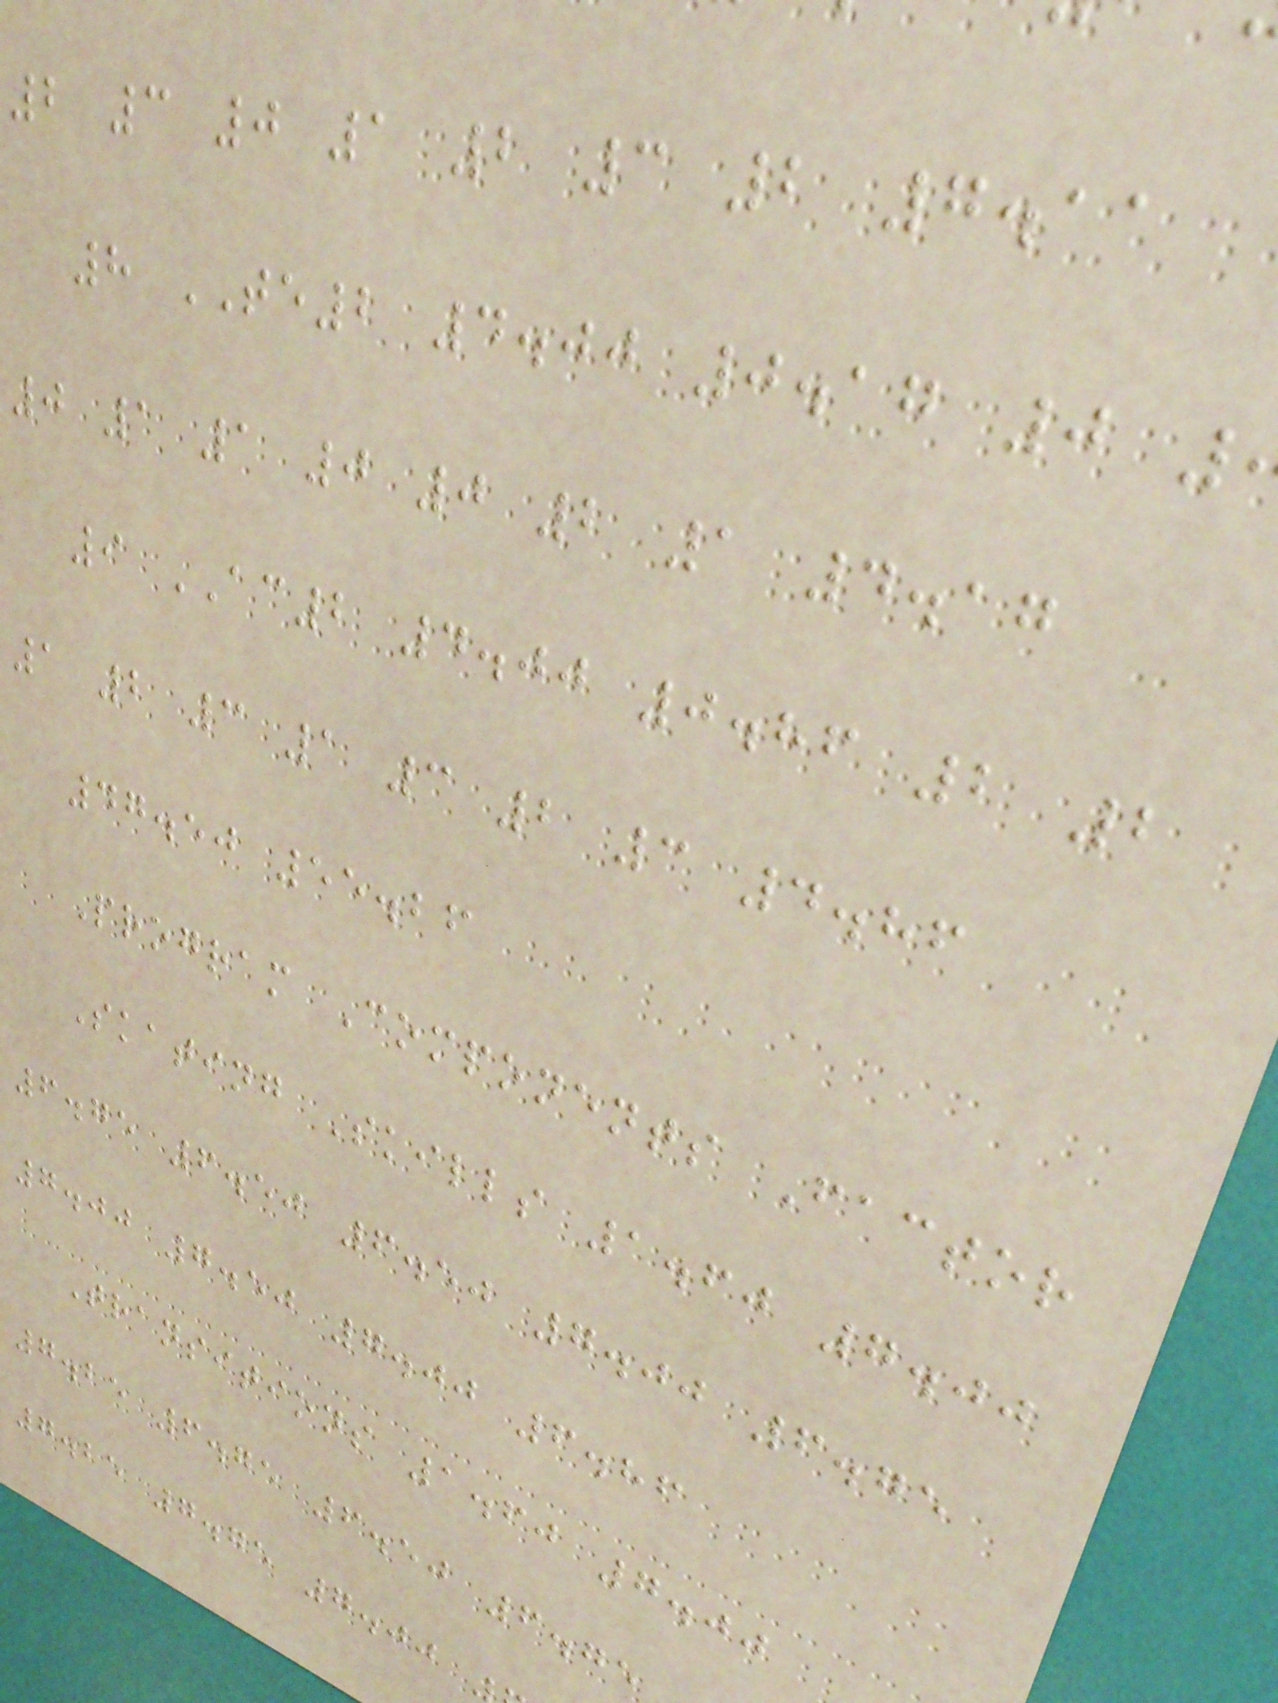2 3 0 1 2 3 2 7.11
8 TE2 4.00 0.17 0
0 1 1 0 0 2 1 4.17
9 AC2 4.00 0.86 2 2
1 2 3 1 3 2 3 4.86
47.50 55.26
Program Components Factor
Skating Skills 1.60 7.00
6.75 6.50 6.50 7.00 6.75
7.00 7.50 7.00 6.86
Transitions 1.60 7.00
7.25 6.75 6.50 6.75
7.25 7.75 7.00
